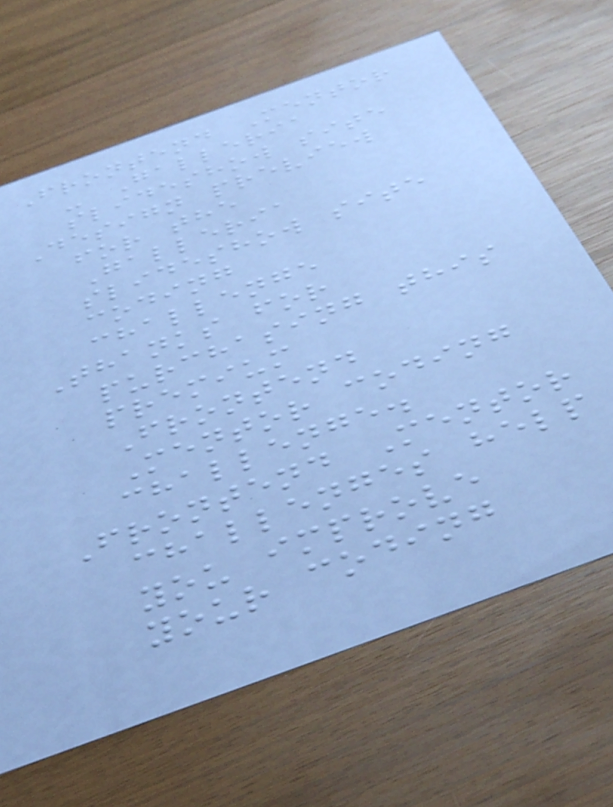Frontend Mentor
- Galleria
slideshow site
Design preview
for the
Galleria
slideshow site
coding
challenge
Thanks for
purchasing this
premium
Frontend
Mentor coding
challenge.
Frontend Mentor
challenges help
you improve
your coding
